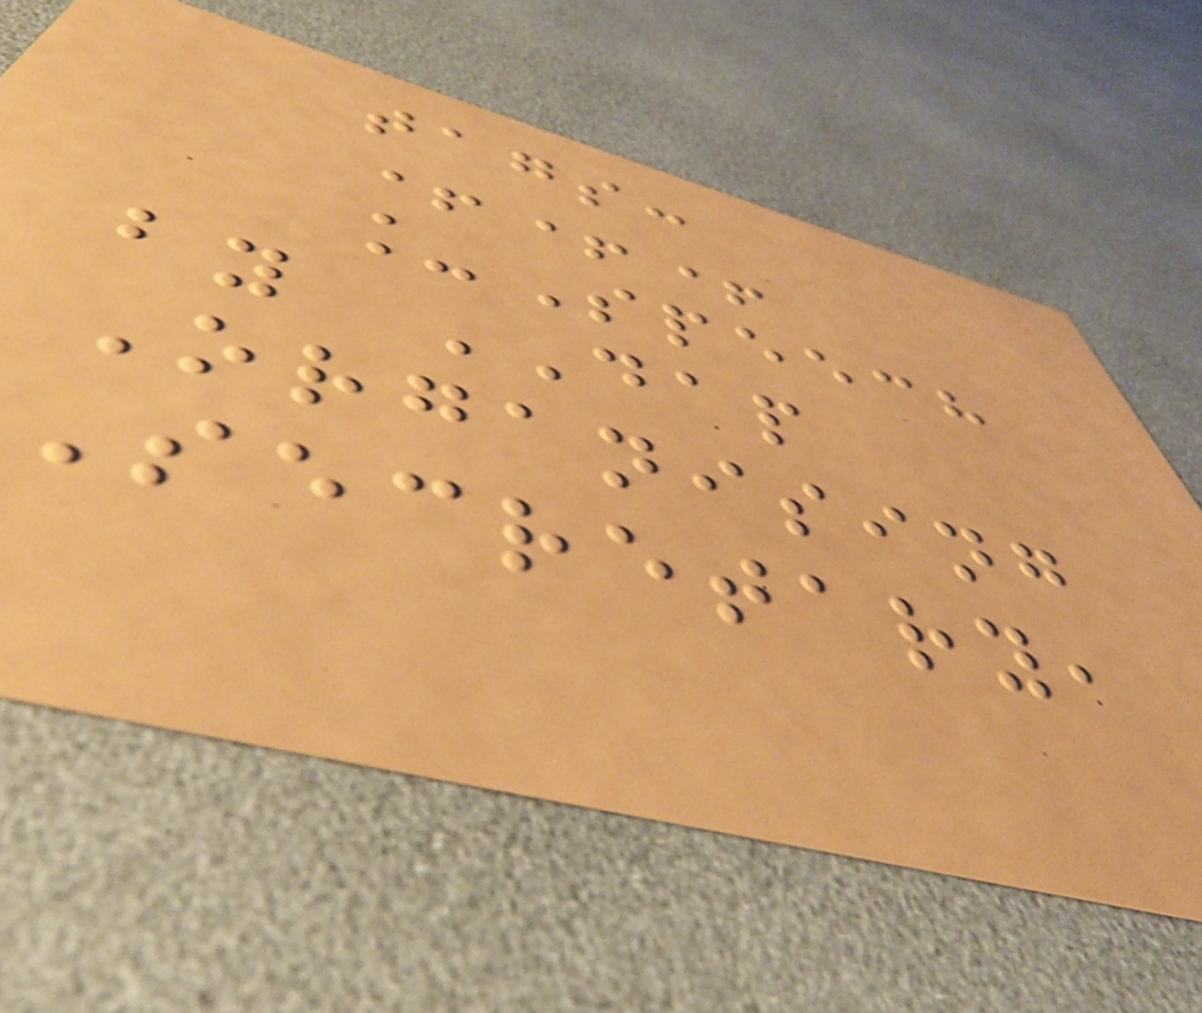tags:
+++
_Speech
by DAP
Organising
Secretary,
